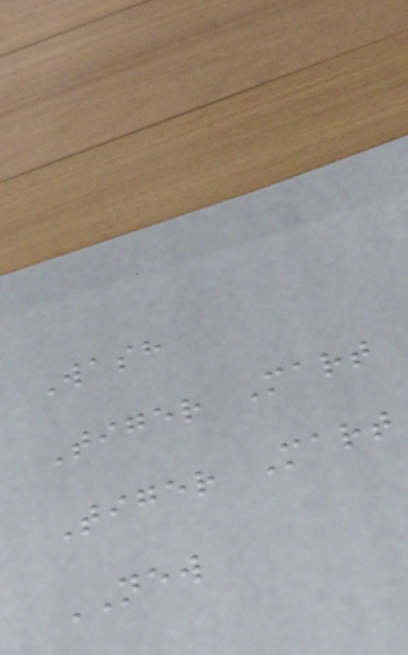Wash
Tiger Mart
Tiger Mart
NEW
